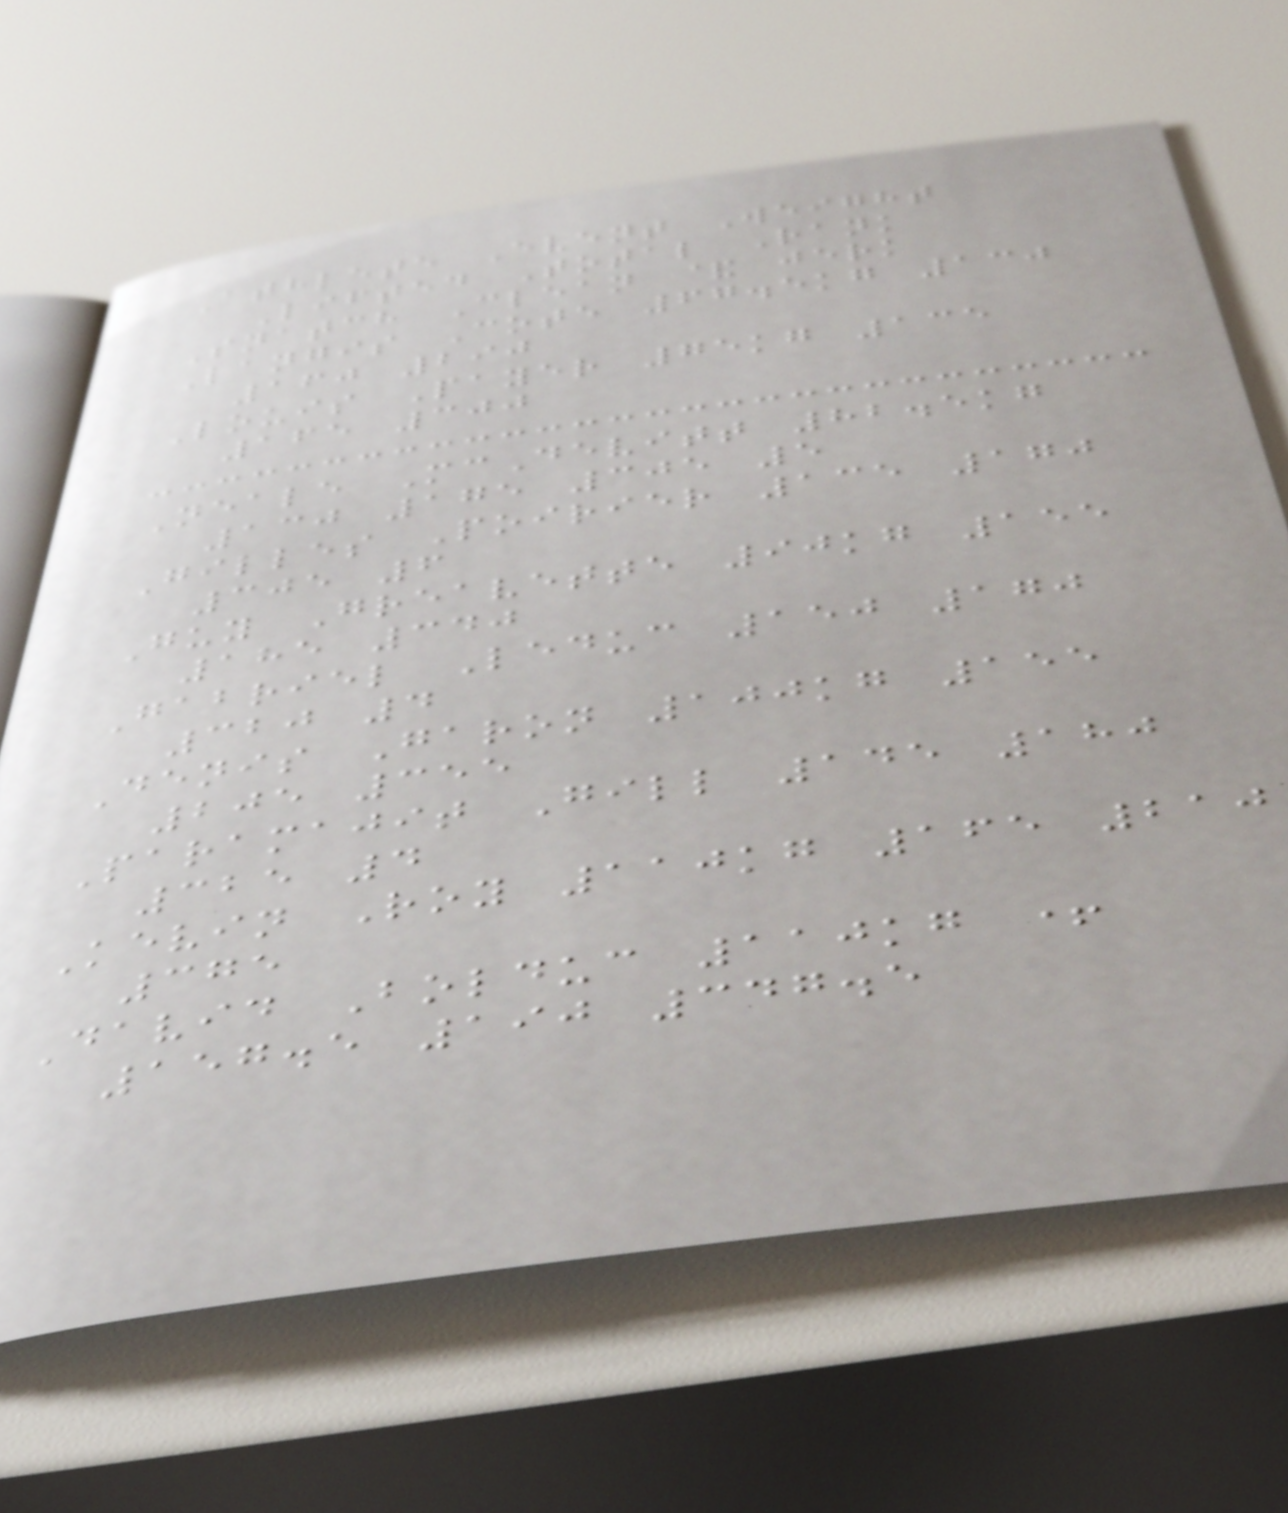Athlete Event Weight
Lifted Total Rank
Snatch Clean & jerk
Langis Cote 67.5kg 130
160 290
Louis Payer 75kg 135
165 300
Neale McDevitt 82.5kg
130 175 305 5
Gilles Poirier 135 170
305 6
Guy Greavette 90kg 155
185 340
Gabriel Leduc 150 170
320 4
Denis Garon 100kg 155
205 355
Paramajit Gill 145 180
325 4
Kevin Roy 110kg 165 210
375
David Bolduc 110kg +
157.5 190 347.5
